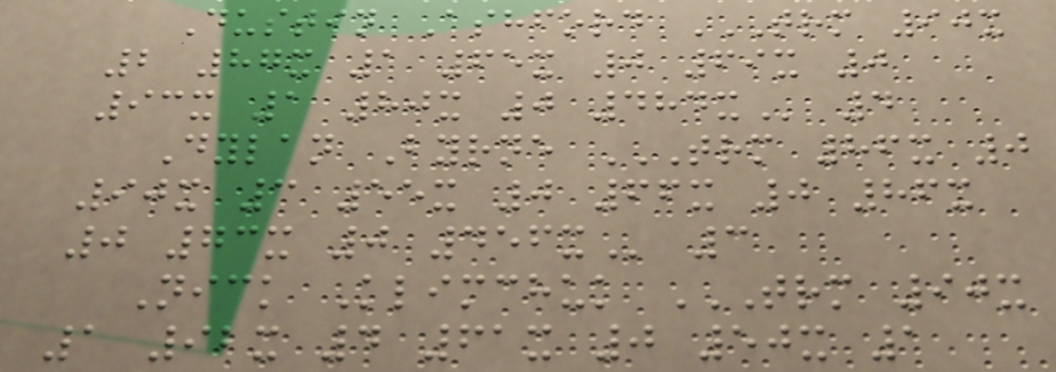Dustin Ashford TRM 90X
2 87X 1 65X 0 69X 0
93X 1 80X 0 484X 4
Dylan Byrne TRM 86X 0
90X 3 55X 0 66X 0 86X
0 73X 0 456X 3
Nick Klimchuk TRM 90X
1 92X 4 61X 0 50X 1
